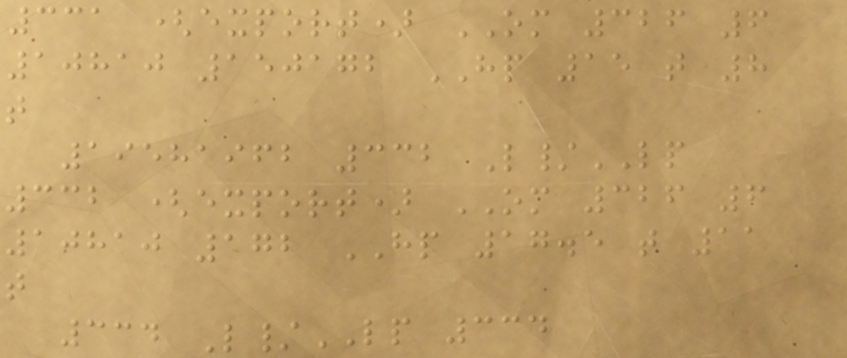331 (export) OM 326 6
10810 150172 HP 15 t 8
t
19581962 332 L/LP
332 (export) OM 326 6
10810 172 HP 17.5 t 11
t
334 L/LP 334
